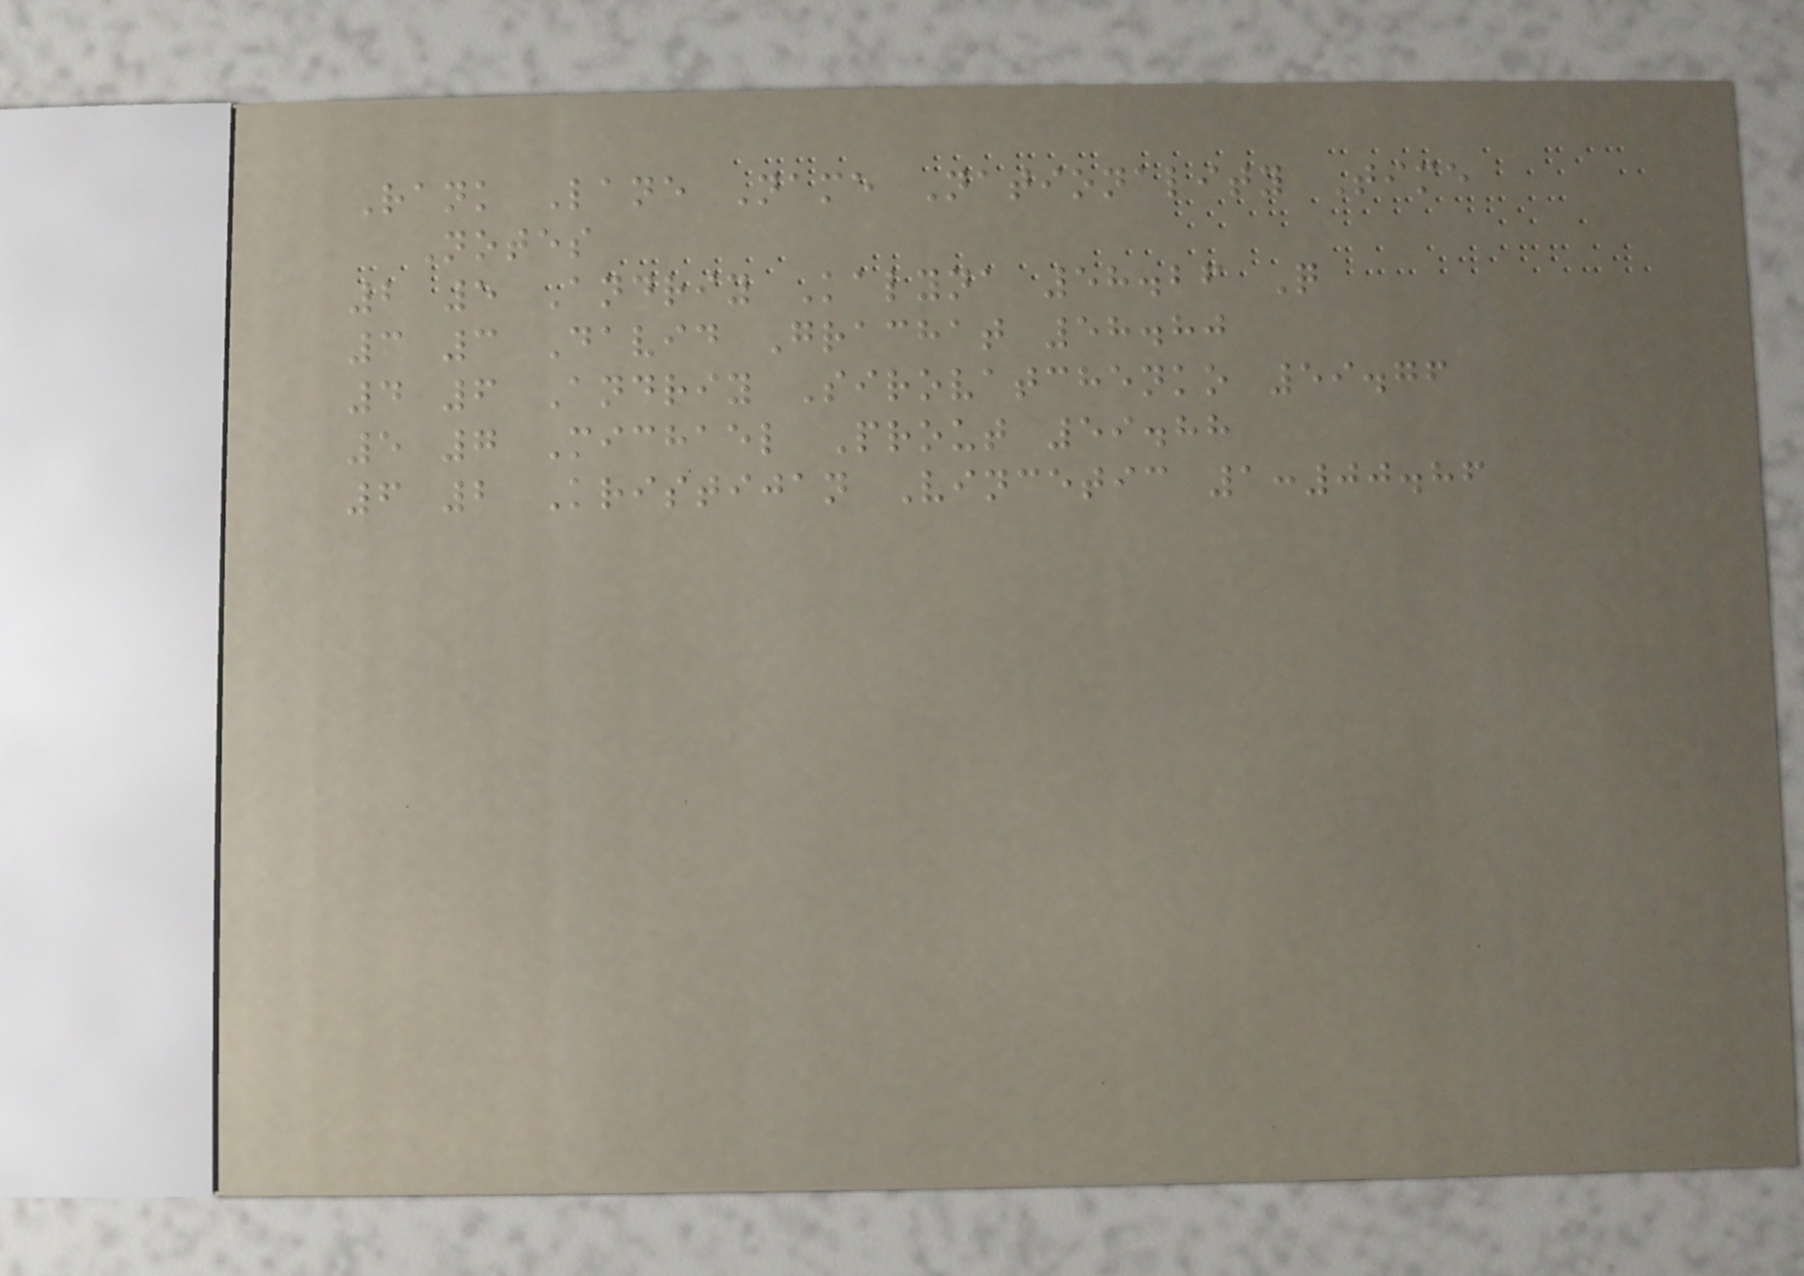Rank Lane Name Nationality Time
Notes
2 5 Andriy Kalyna 58.26 Q
3 3 David Grachat 58.80
4 6 Andriy Sirovatchenko 59.76
5 7 Michael Prout 59.88
6 2 Kristijan Vincetic 1:00.86
